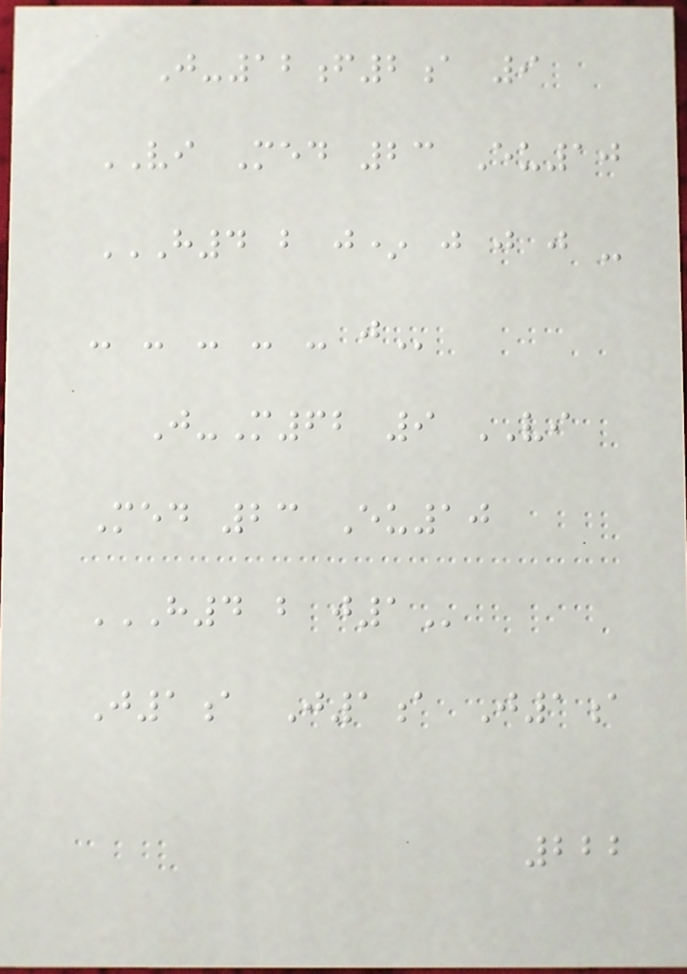J-12f2a 9
VI Med 23 Eu10
H4 B J* J J J -
- - - - - J
J-M62 9 VI
Med 23 Eu10
H4 B J1
J1a J1a J1a
222
